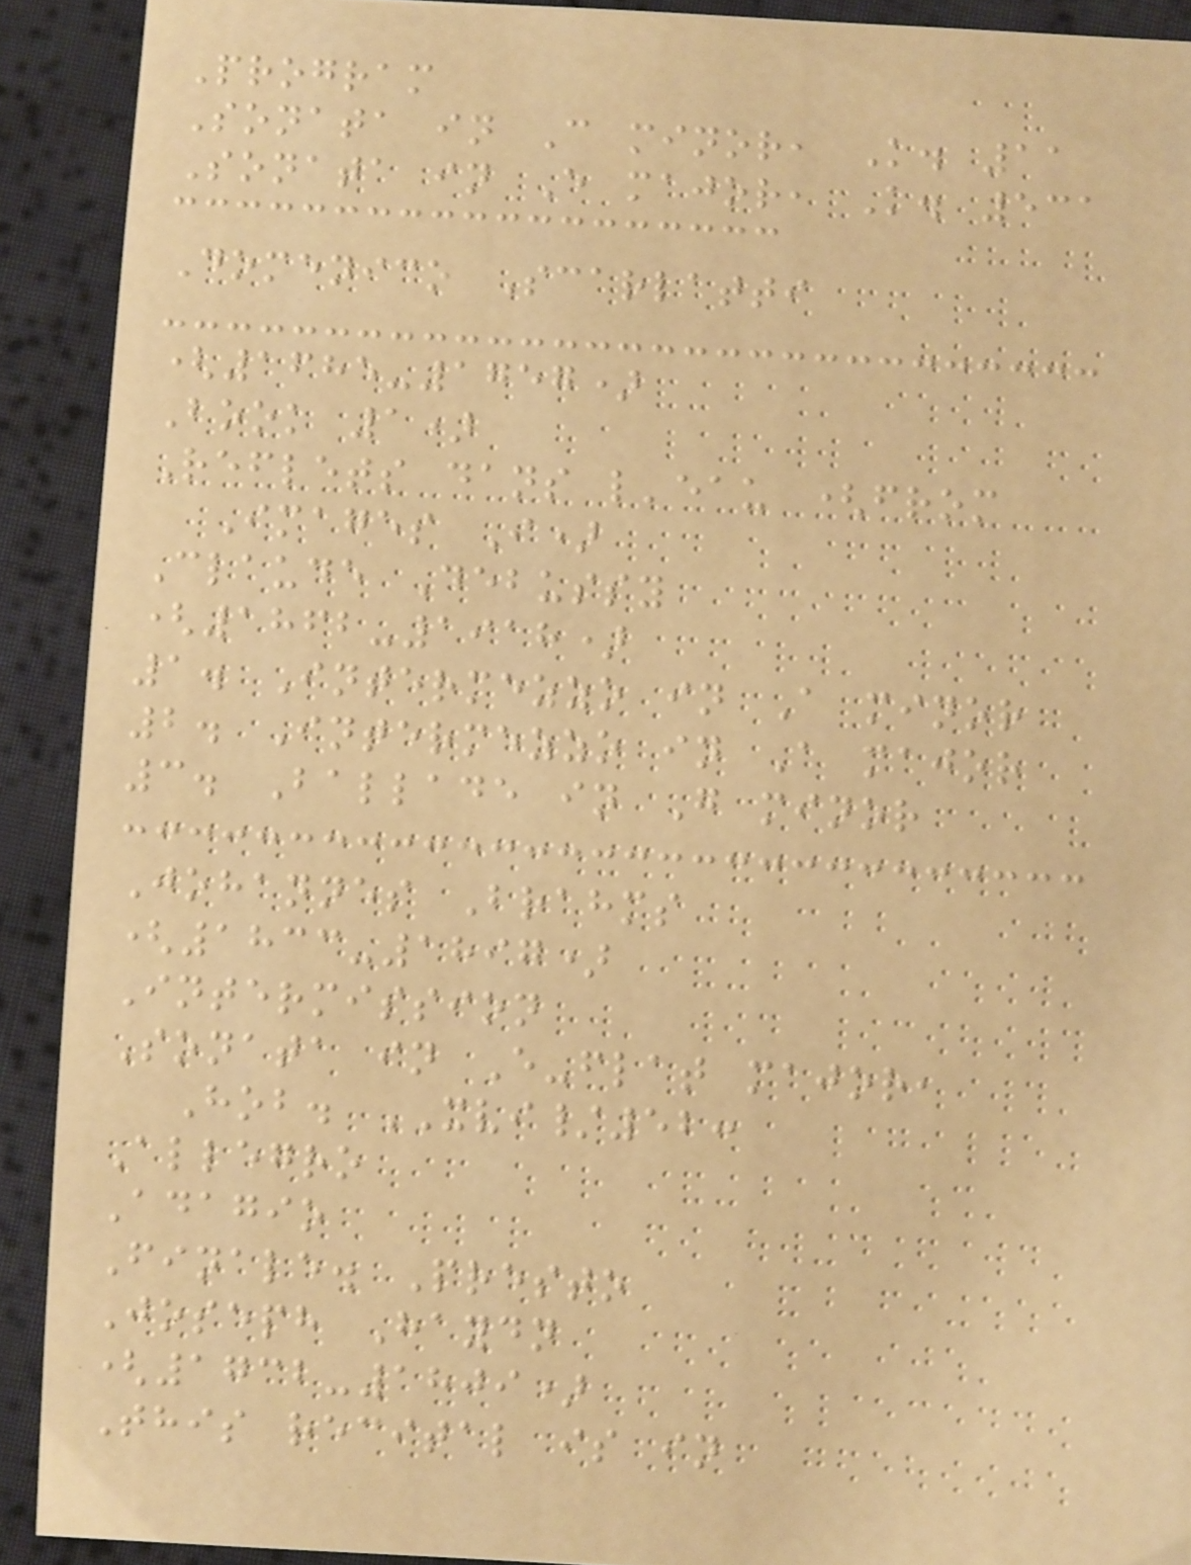Program
Sonata in C minor, K. 11
Sonata in E major, K. 531
Domenico Scarlatti
(1685-1757)
Book 1)
Reflets dans l'eau (from
Images I)
Claude Debussy
(1862-1918)
1. Intermezzo in A minor
2. Intermezzo in A major
3. Ballade in G minor
Johannes Brahms
(1833-1897)
Intermission
Sonata in E-flat major,
Hob. XVI/52:
Allegro
Adagio
Finale. Presto
Joseph Haydn
(1732-1809)
This recital is in
